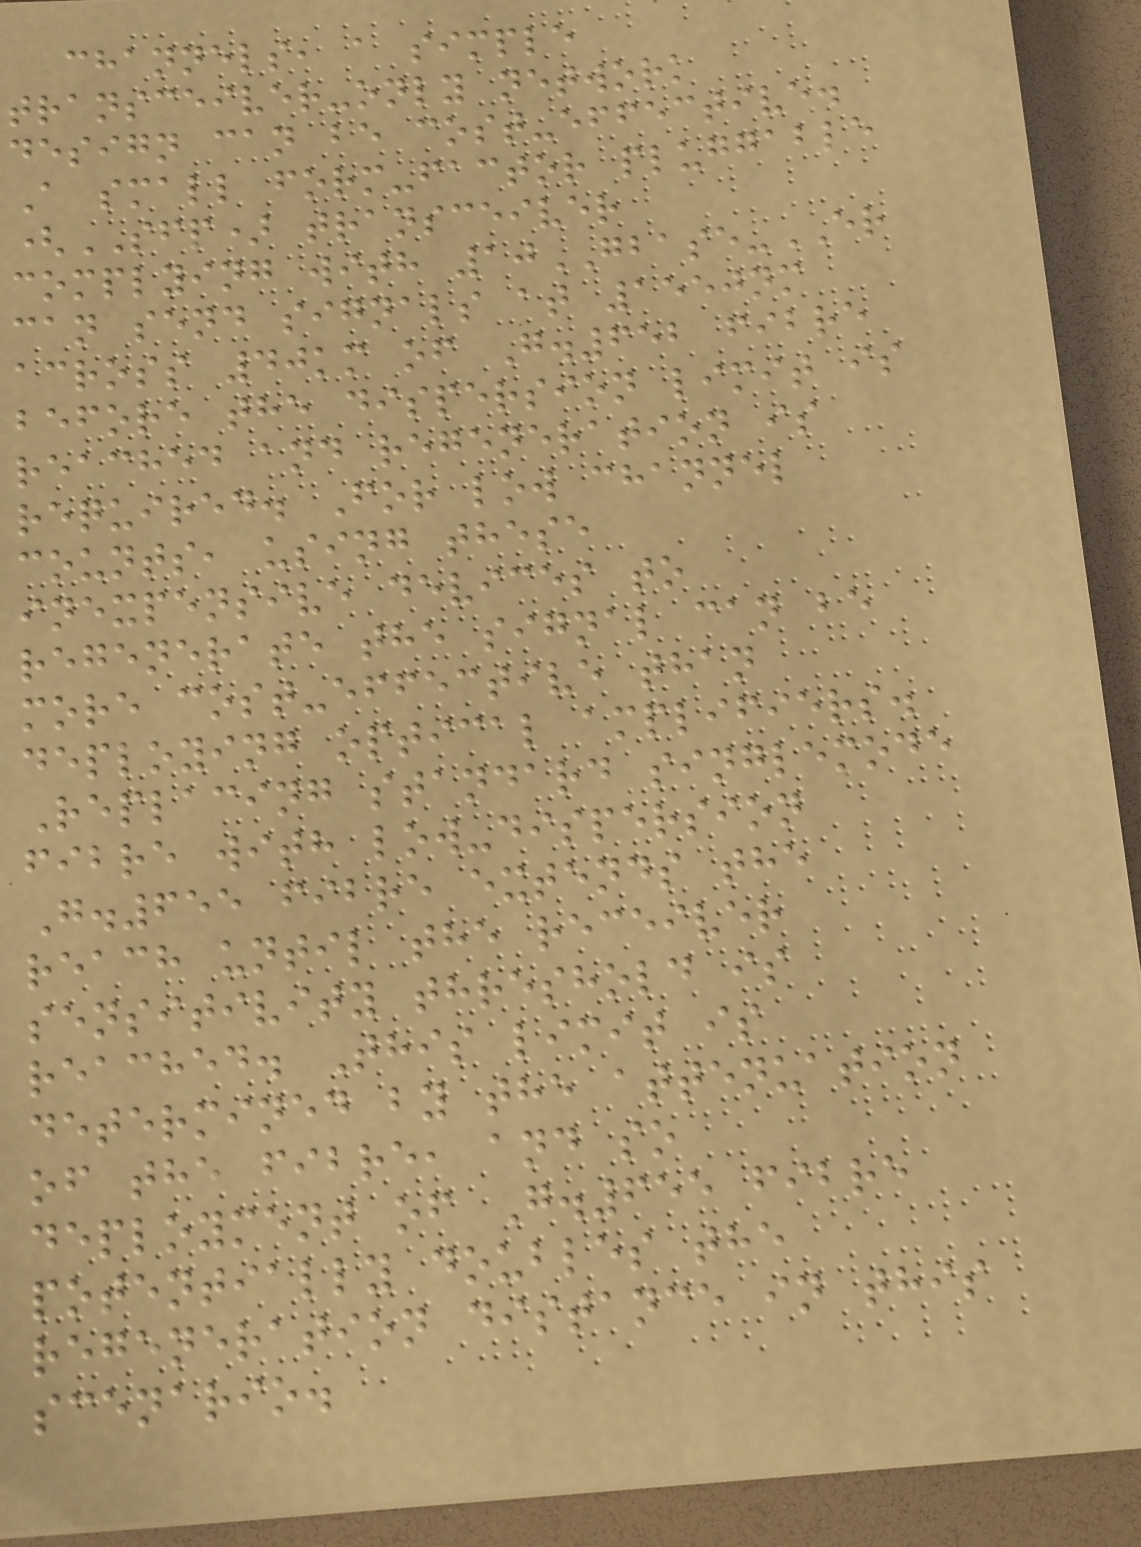channels, a simple
transceiver-only network
design can be cost-effective.
A small form-factor pluggable
(SFP) transceiver
complying with 10GBASE-ER
can send signals at 1550nm
across 40km of G.652 fibre
before the dispersion limit is
reached and regeneration is
required. For low channel
counts, using these
inexpensive devices to
regenerate the signal can be
more cost-effective than
deploying optical amplifiers.
Replacing standard singlemode
fibre with low-dispersion
G.655 fibre extends the
reach until the receiver
sensitivity threshold is
reached. This limit is
determined by the attenuation
of the fibre, and so
deployment of G.655 fibre
potentially doubles the
regeneration distance in this
scenario.
